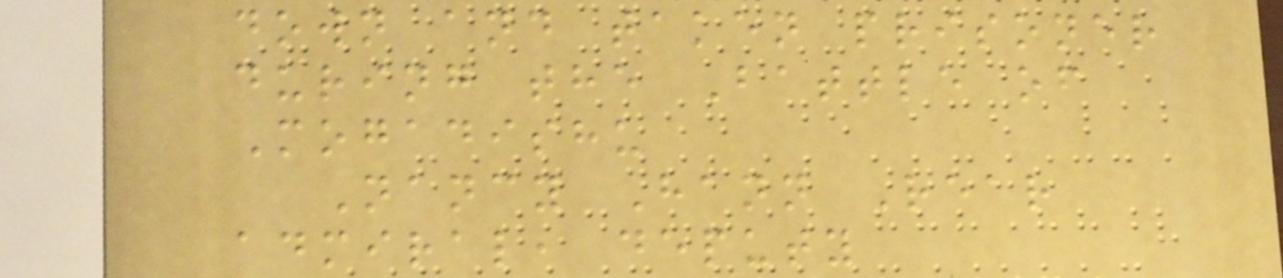down and taken prisoner
during the Battle of
Mogadishu
Nancy Hann Rear
admiral, deputy
